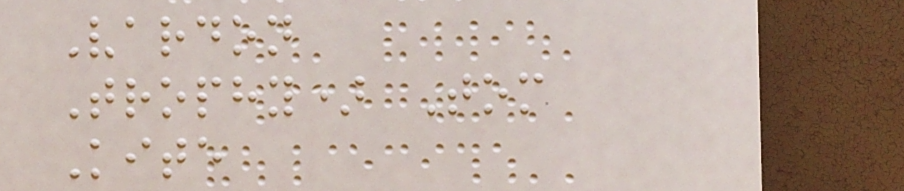Vardon
Trophy) Tom
Kite
